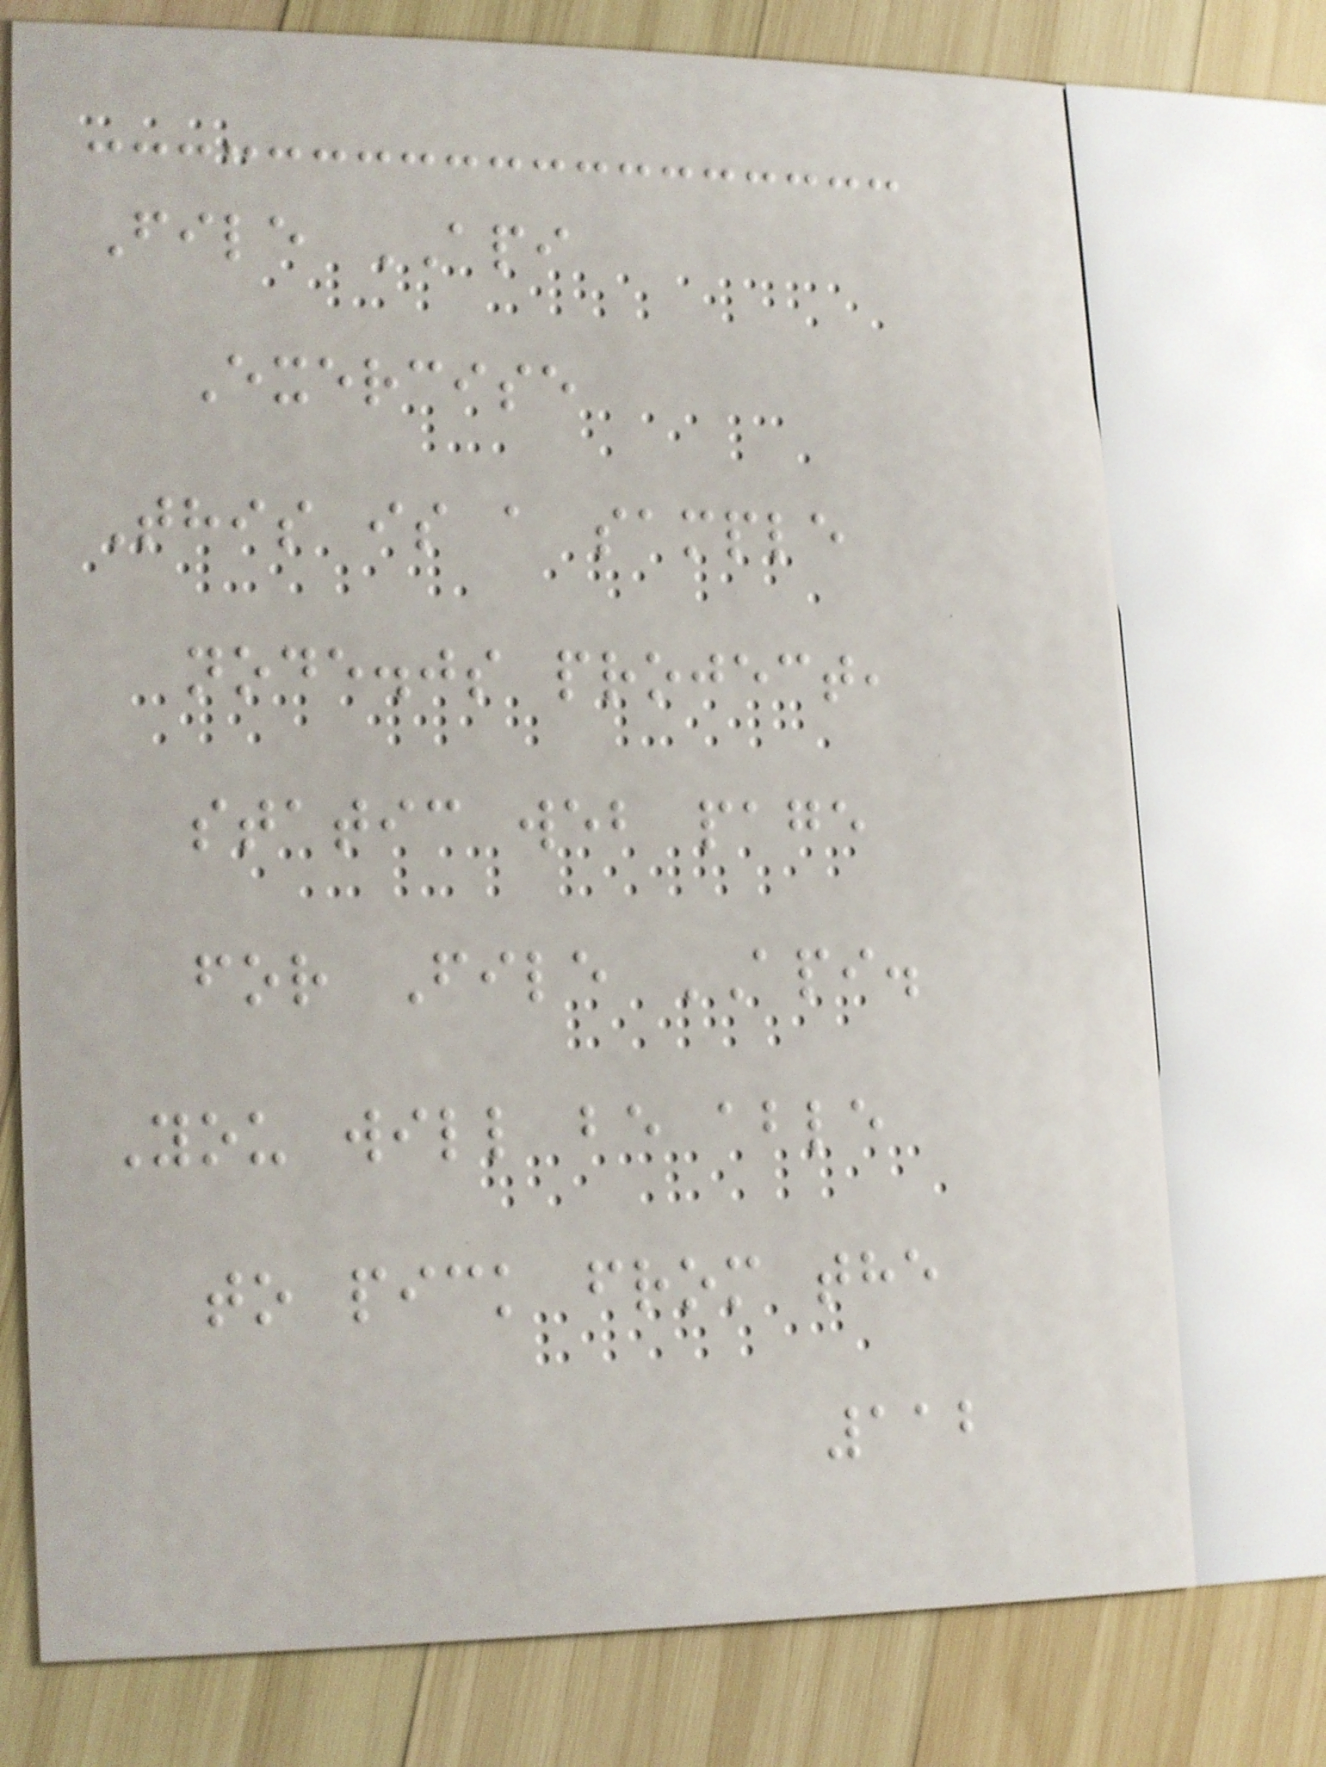File API
Exercise
This is a sample
node.js project,
static web page
for File API.
You will be able
to pick from the
112
